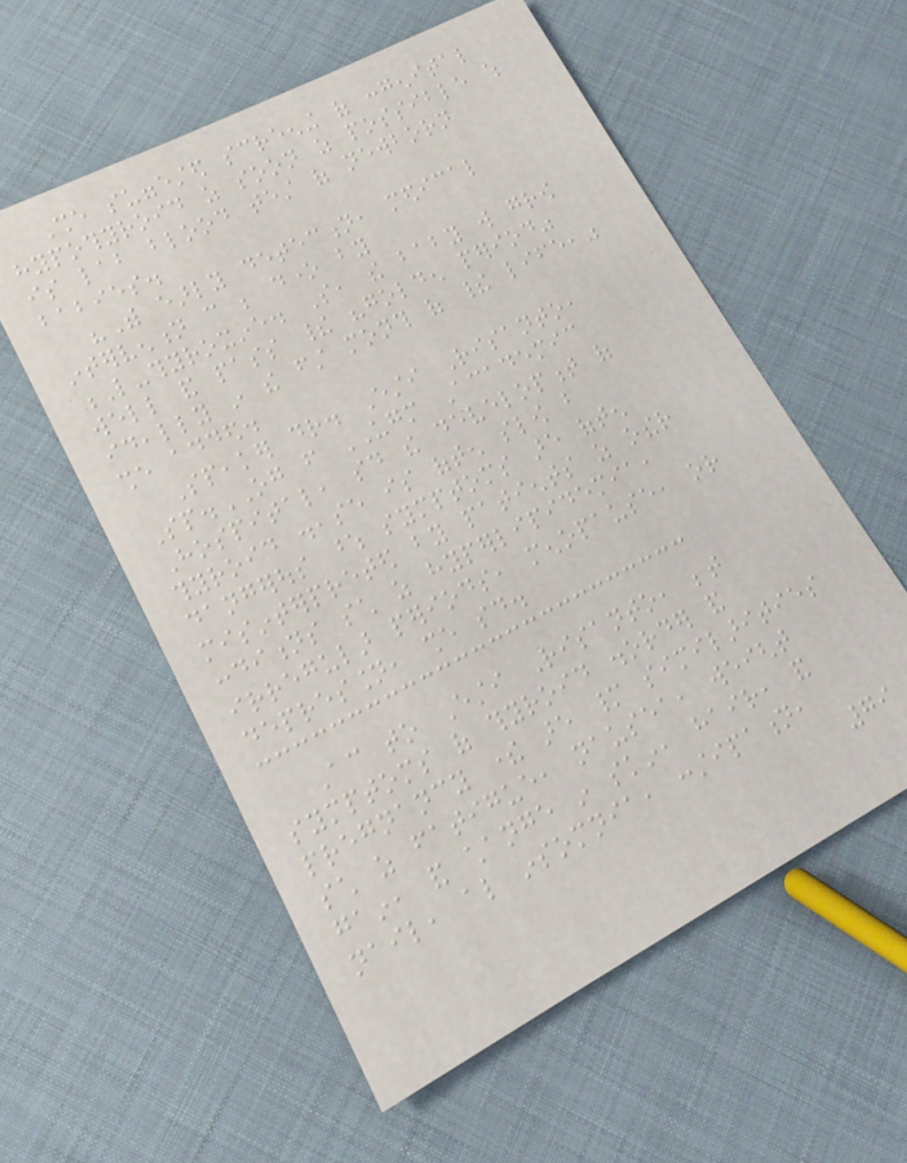She suggested screening of congenital
hypothyroid as soon as possible which
is lab blood test of newborn
babies.
"With early detection, medical
intervention can be done by
L-thyroxine. So, the baby will grow
well and pass their "golden period"
ideally in the first month of their life,"
she added.
Speaker dr. Esti Risanto,
Sp.OG from UGM Academic
Hospital, said the development of
thyroid disease is often slow but
dangerous whose symptoms are often
misinterpreted by patients as other
conditions such as hyperlipidemia,
irregular periods, menopause, or
depression, she said.
According to Esti Risanto, between
symptoms of thyroid disorder and
pregnancy there are many similarities
such as fatigue, nausea, weight
gain, and change in skin, hair, and
nail, also insomnia, constipation,
79
